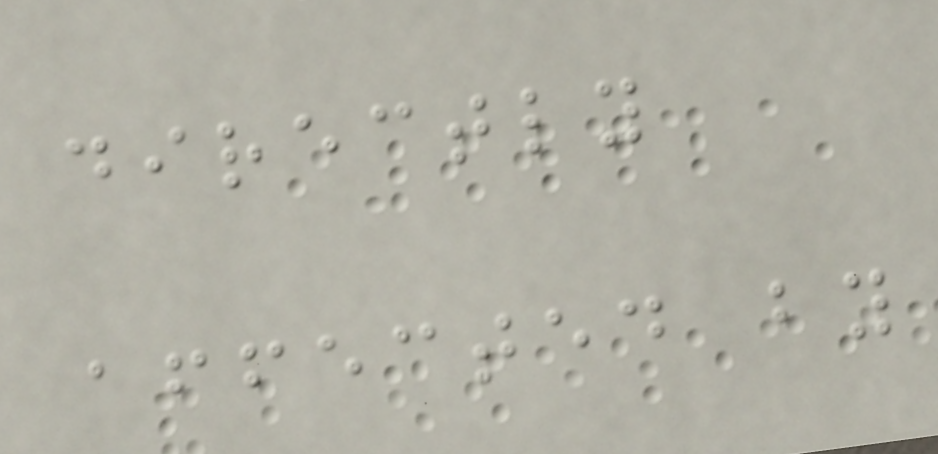directly
affected by
